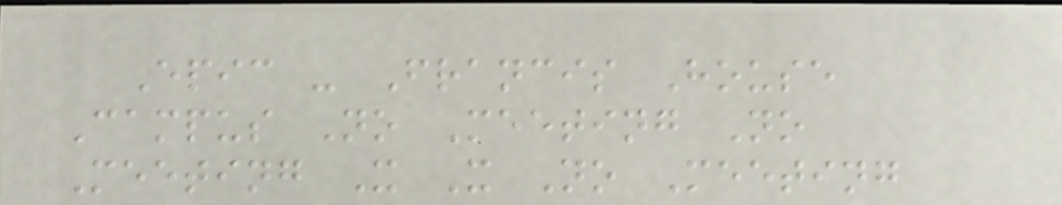Epic - Francis House
Campus No Meeting No
Meeting X X No Meeting
